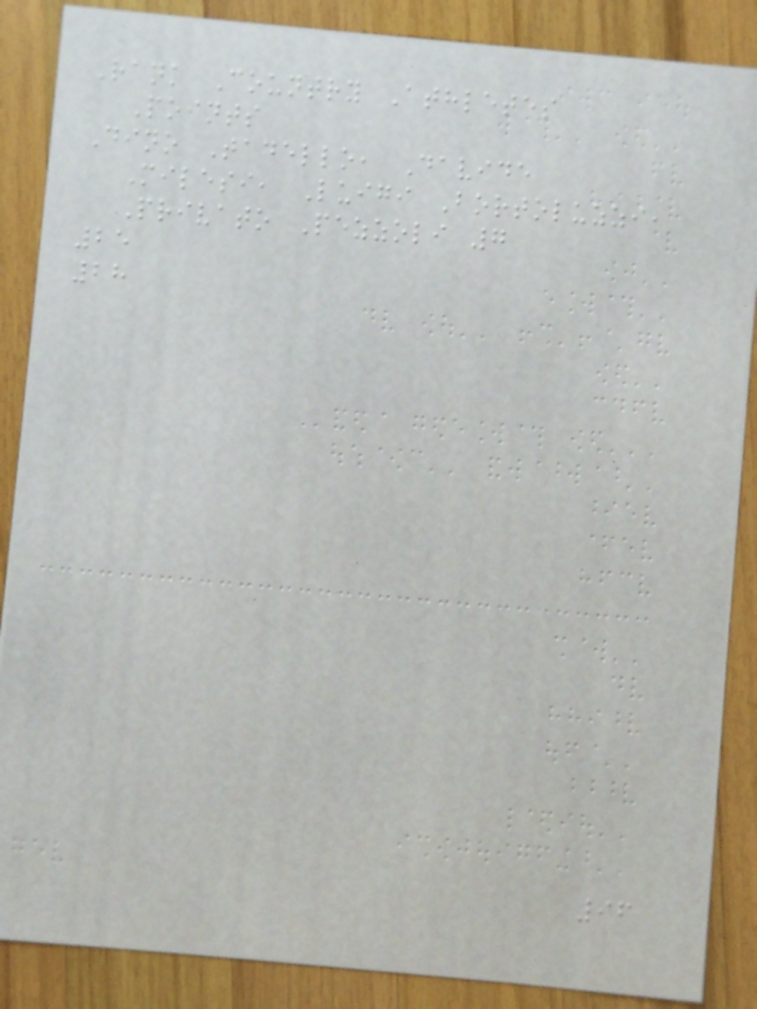Rank Country Athletes
Points
Dino Tadello, Davide
Milesi, Luigi Bortoluzzi,
Privato Pezzoli 7
25
28
96
